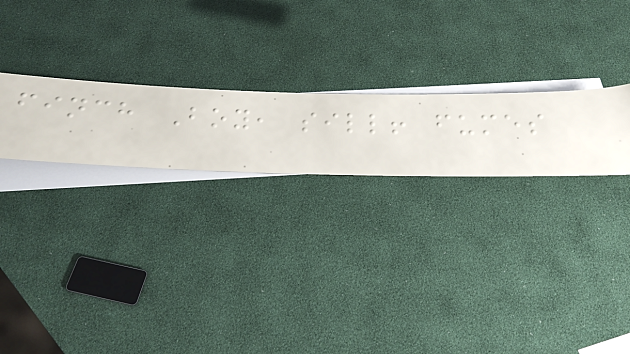finch Boy, sill! fumes
